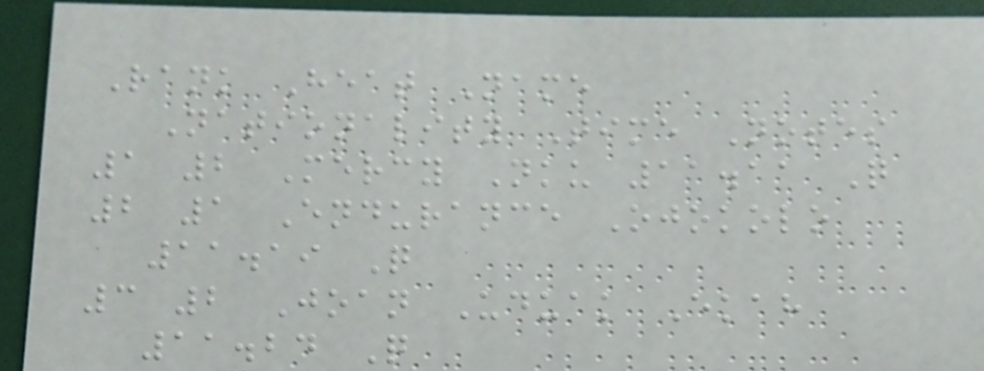Rank Heat Name
Nationality Time Notes
1 2 Mercy Nku 11.11 Q
2 1 Endurance Ojokolo
11.19 Q
3 2 Joan Uduak Ekah
11.24 Q
